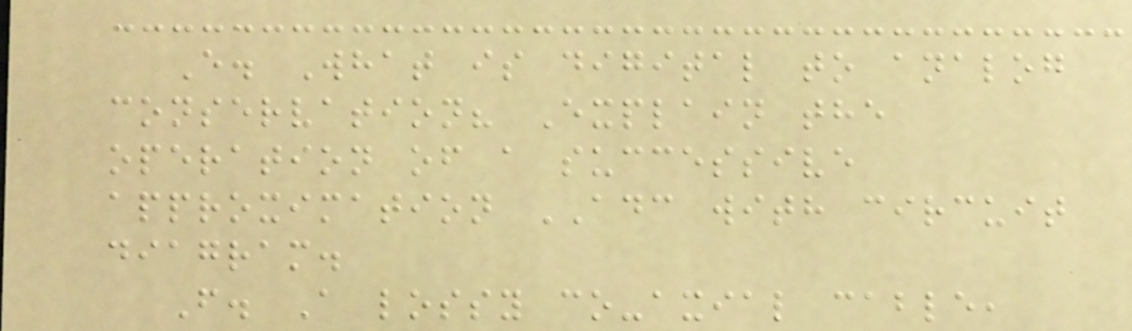E. What is digital to analog
conservation? Explain the
operation of a successive
approximation ADC with circuit
diagram.
F. A lossy co-axial cable,
